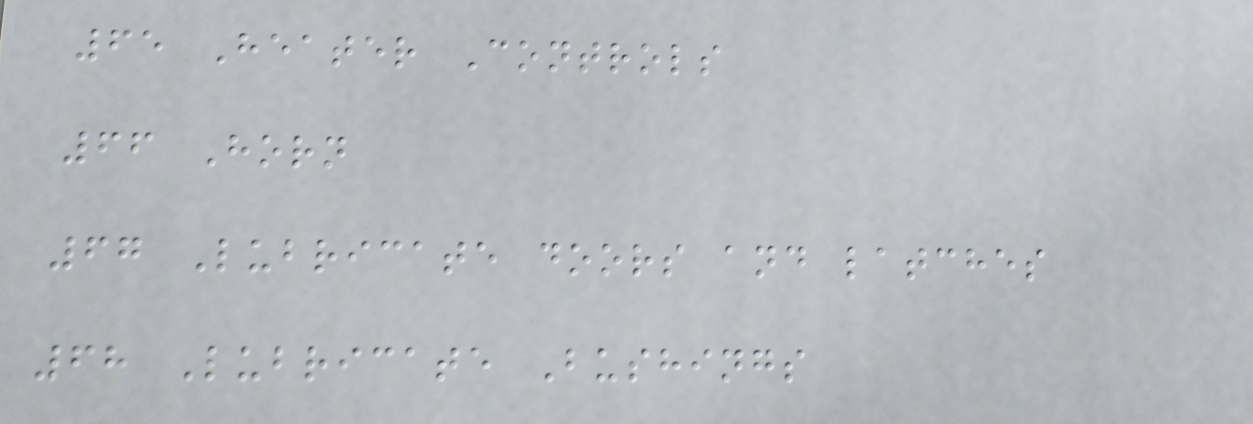65 Heater Controls
66 Horn
67 Lubricate doors and latches
68 Lubricate Bushings
